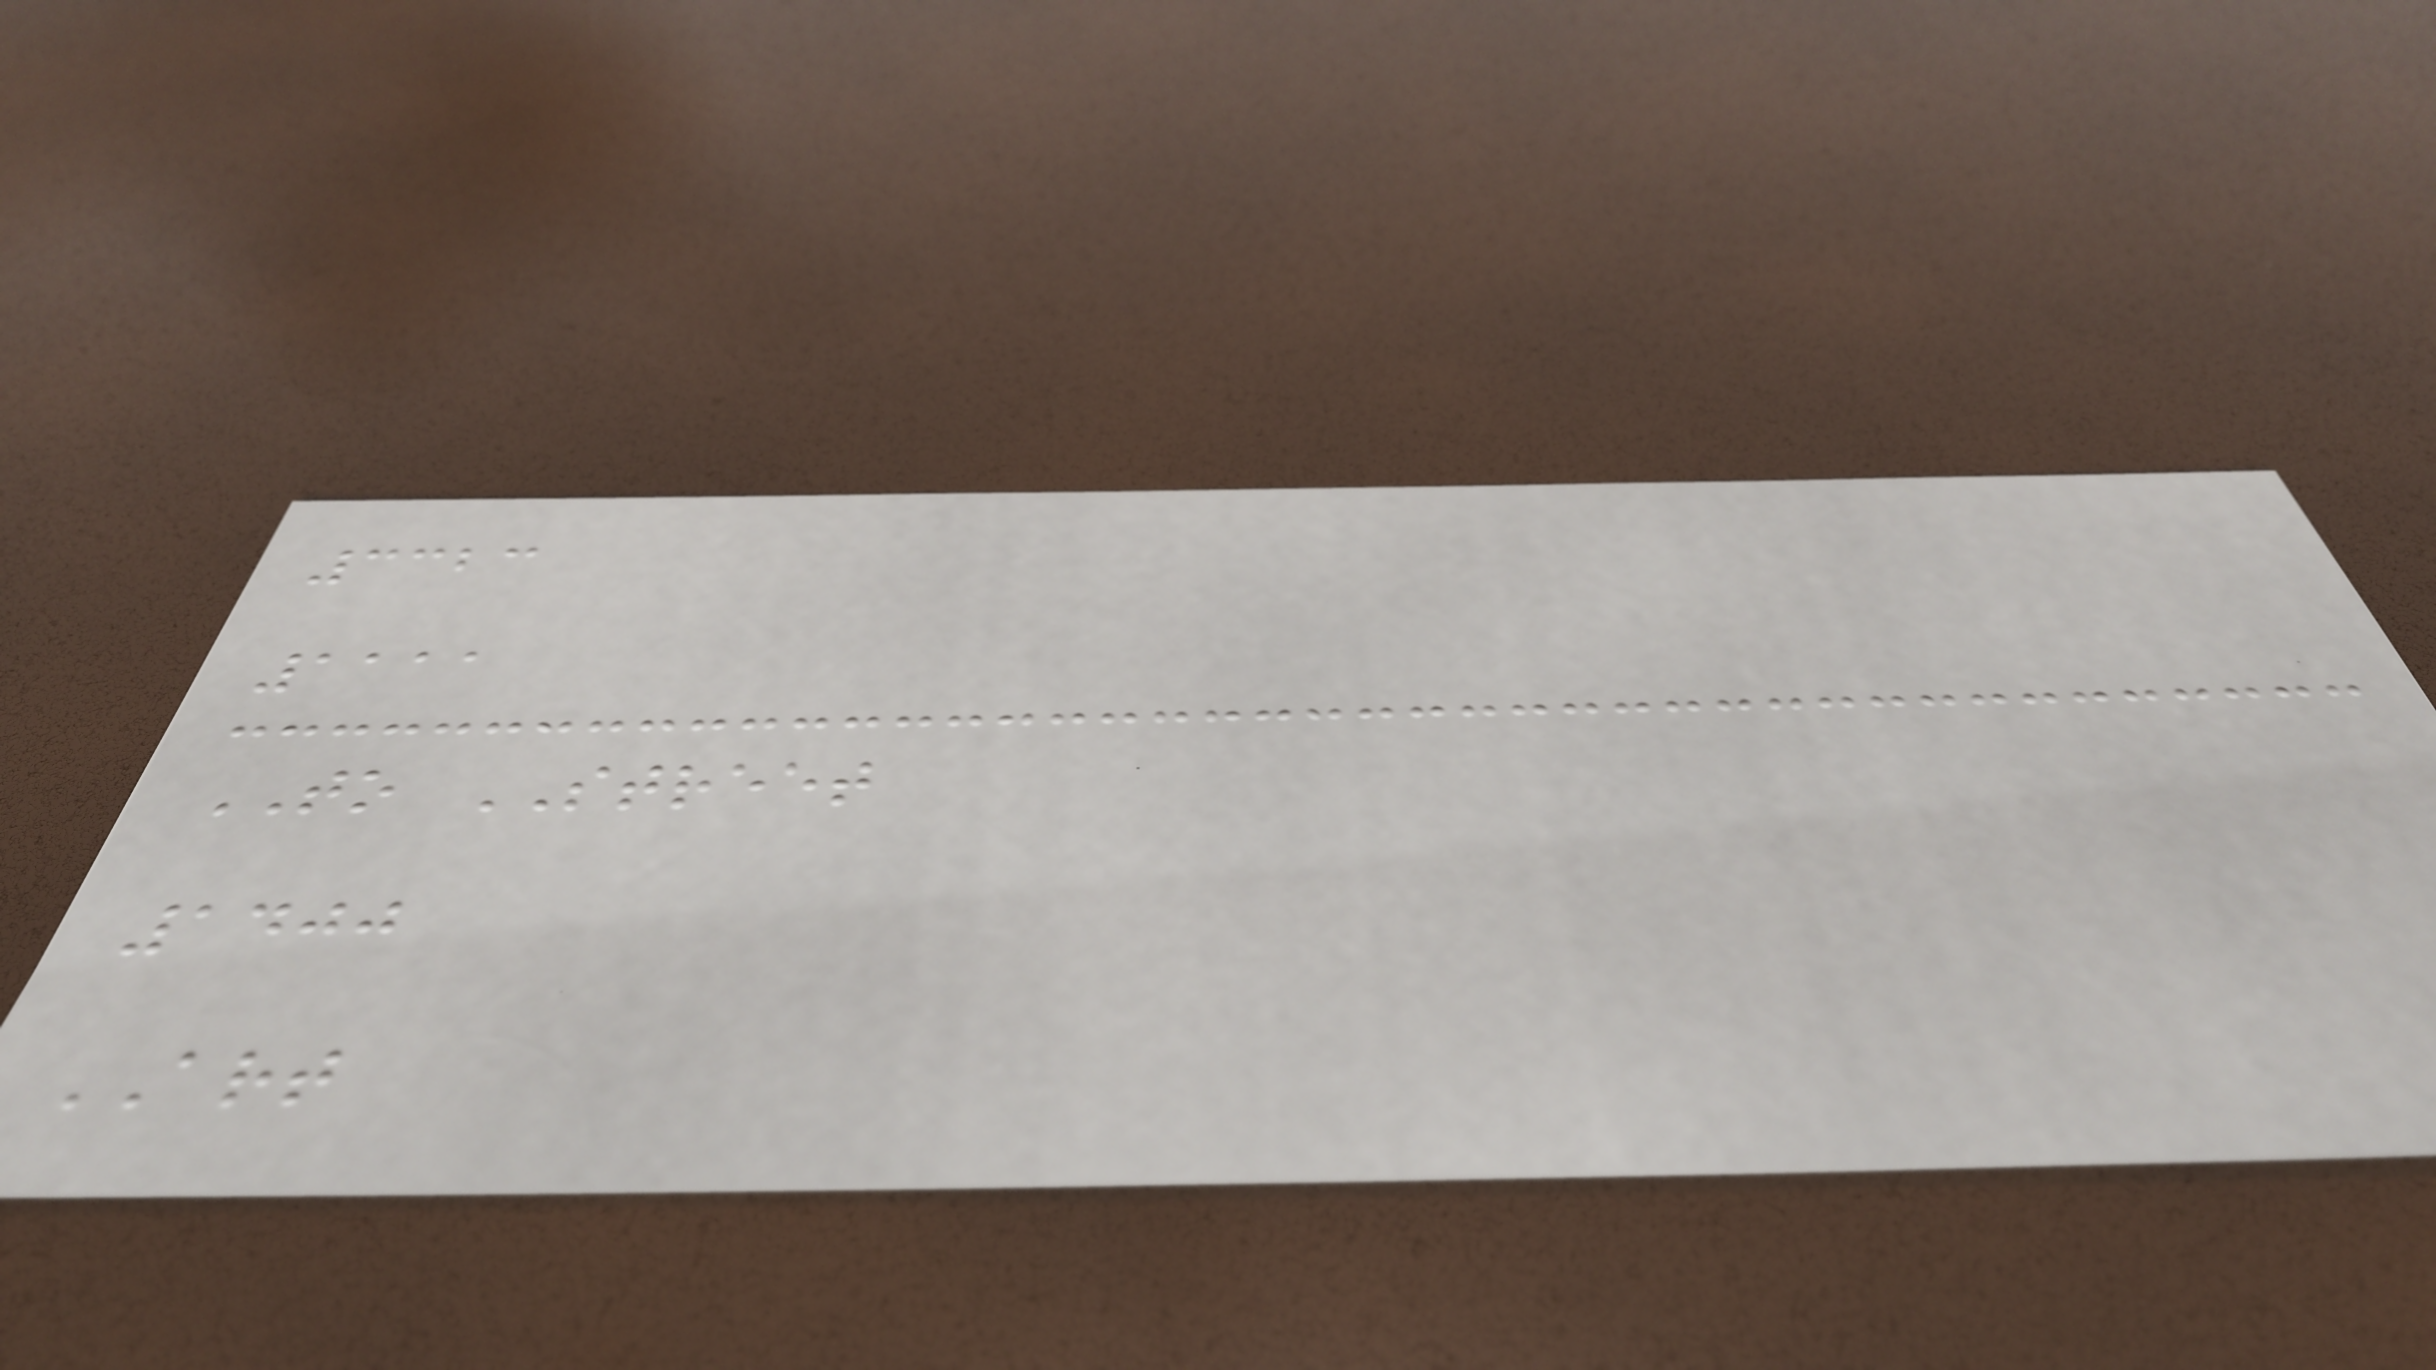3323
1111
TO STREET
1400
ART
